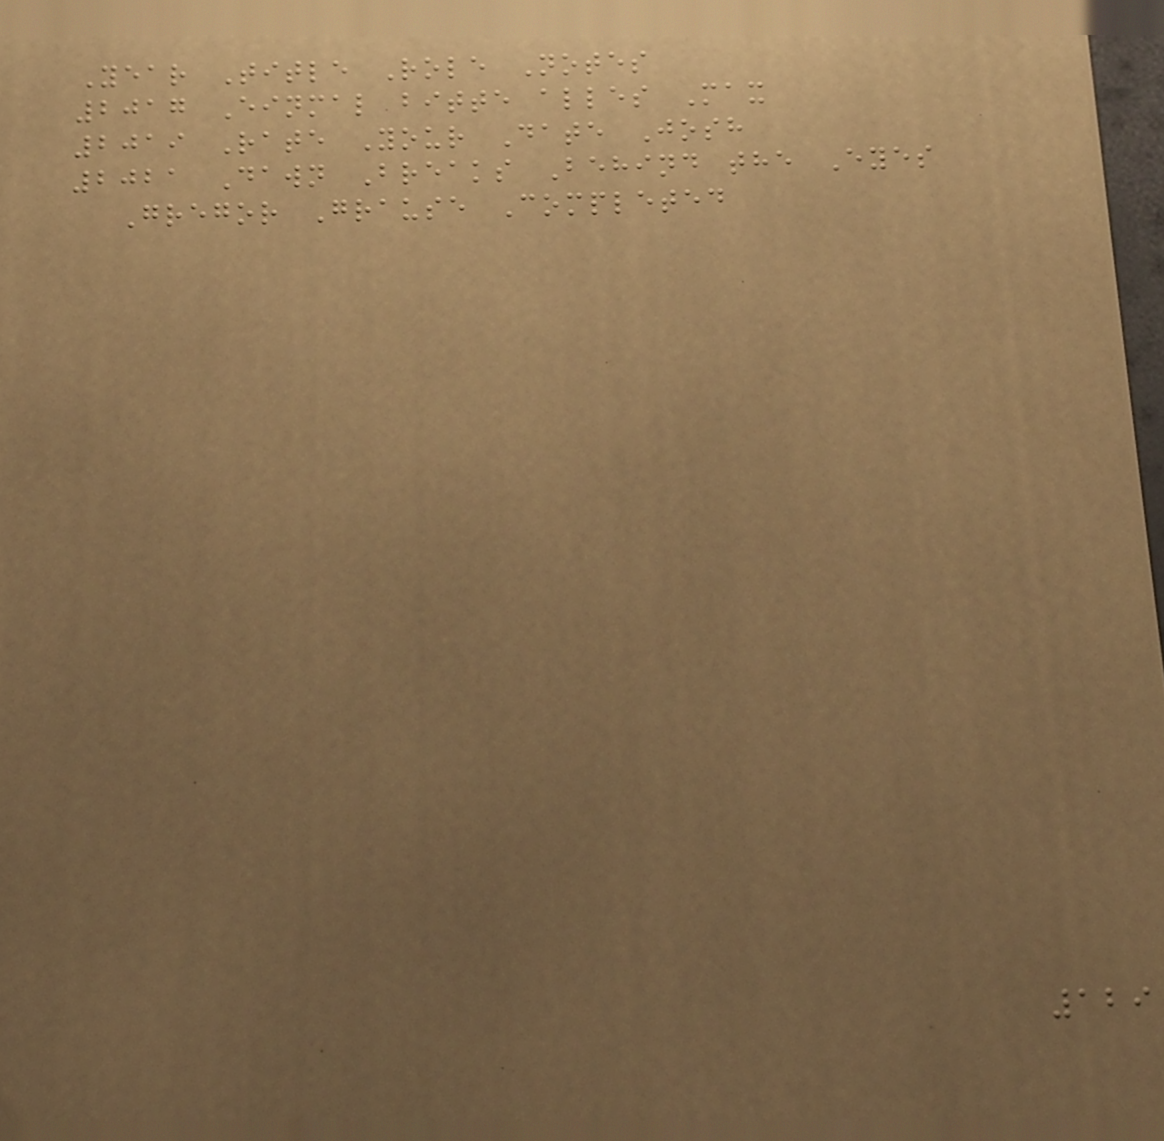Year Title Role Notes
2017 Einmal bitte alles Max
2019 Rate Your Date Josh
2021 Dawn Breaks Behind the Eyes
Gregor Grause Completed
129
